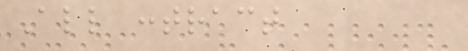All contract
